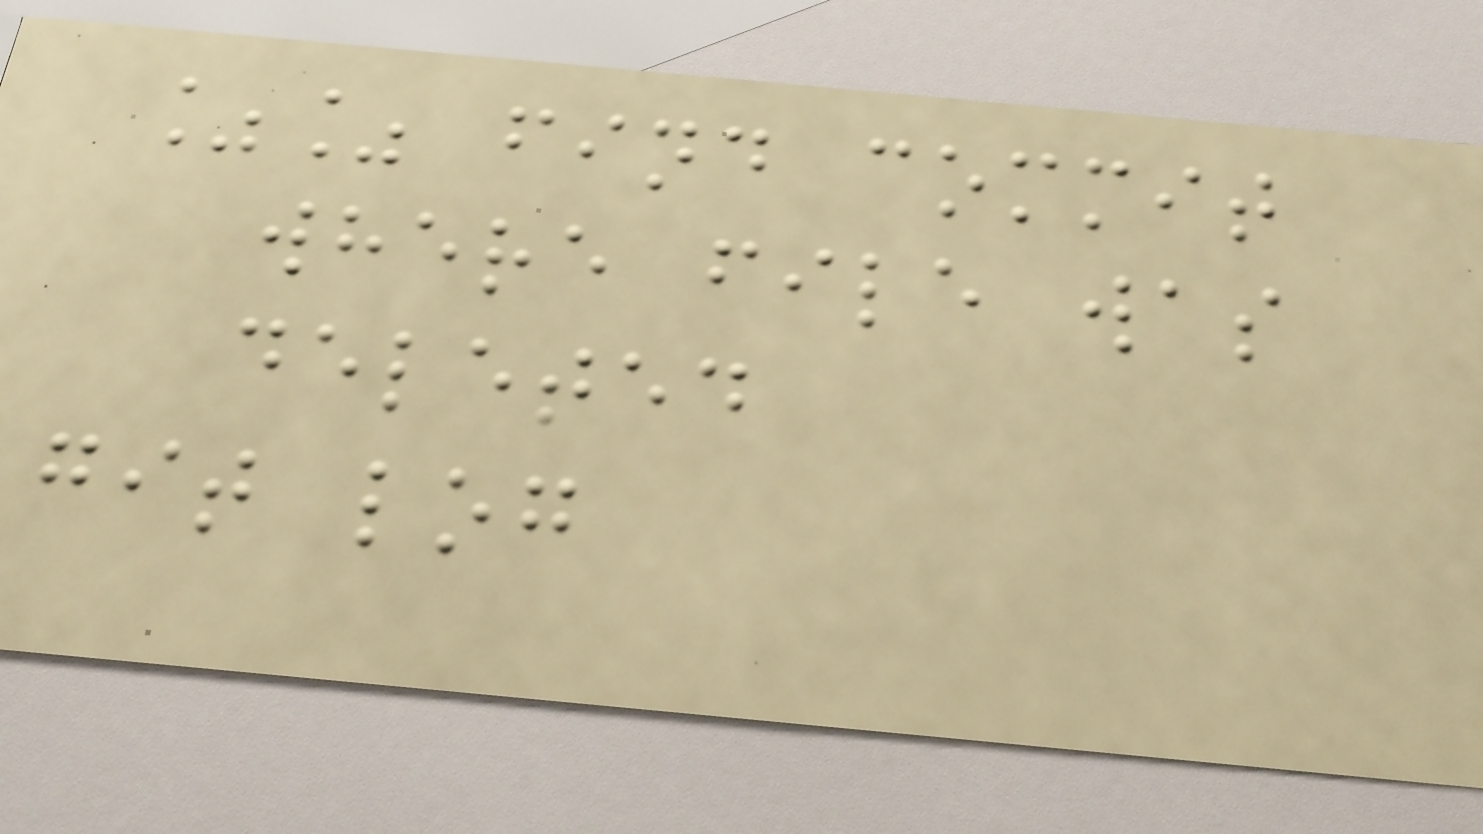%% find commit
where file was
deleted
git log
